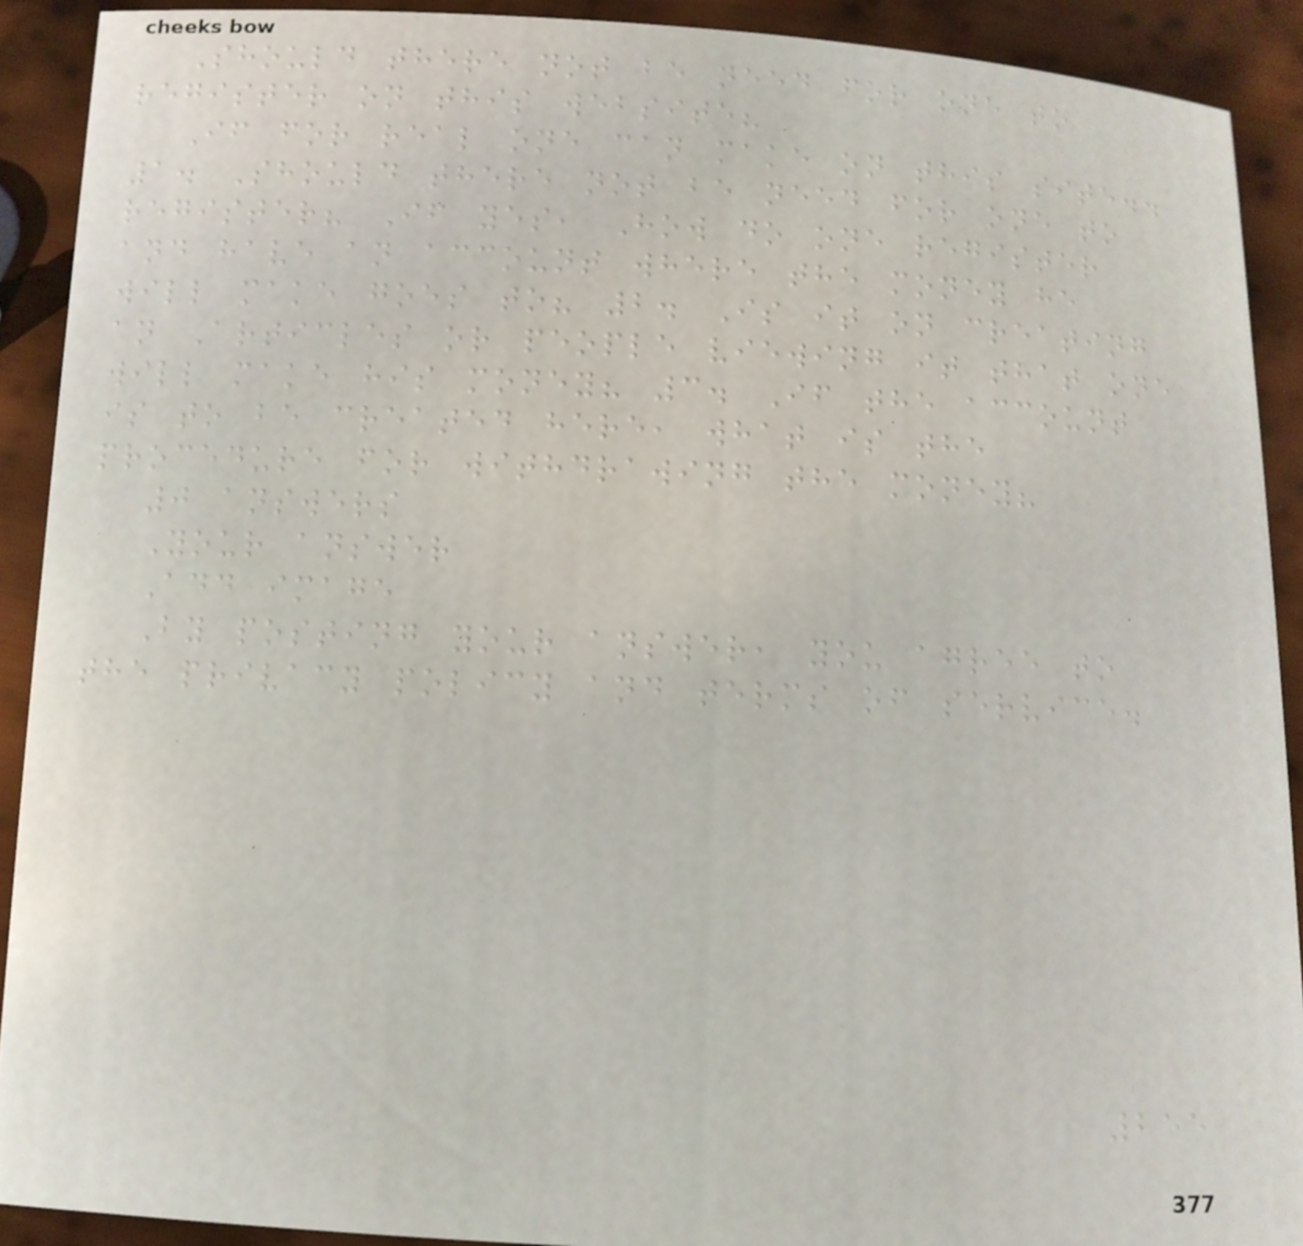Should there not be need for one to
register on this website?
If for real one can make on this site..
1. Should there not be need for one to
register? If yes, How do one register
and have an account where the money he
will make goes to? 2. Is it on creating
an Articles or people viewing it that one
will make his money? 3. If the account
is to be created here, what is the
procedure for withdrawing the money?
0 answers
Your answer
Add image
By posting your answer, you agree to
the privacy policy and terms of service.
255
